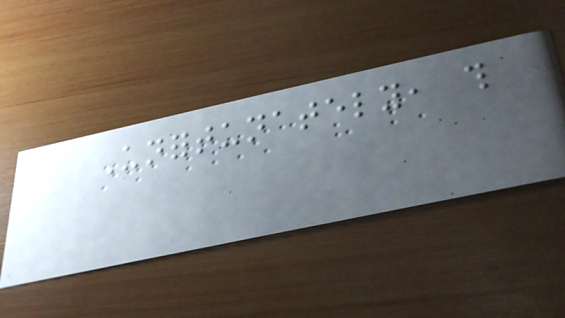Unfortunately, this
